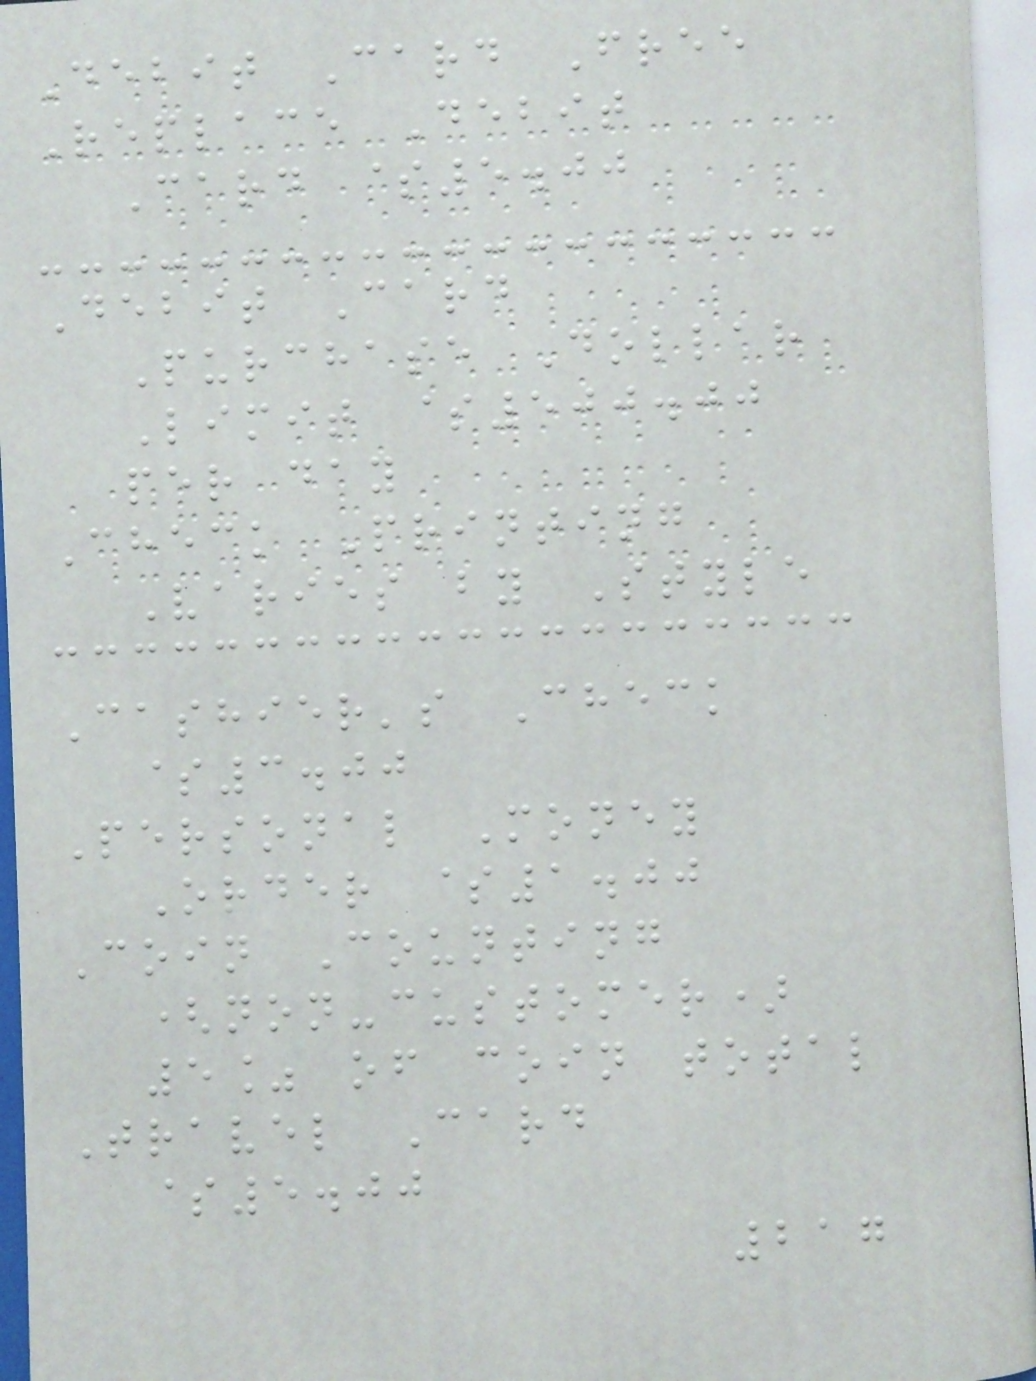Debit Card Free
Replace Debit
Card $5.00
Debit Card
Purchase Dollar
Limit $500.00
per day
Check Printing
Varies by Style
Cashier's Check
$3.00
Personal Money
Order $1.00
Coin Counting
(non-customer)
5% of coin total
Travel Card
$5.00
217
